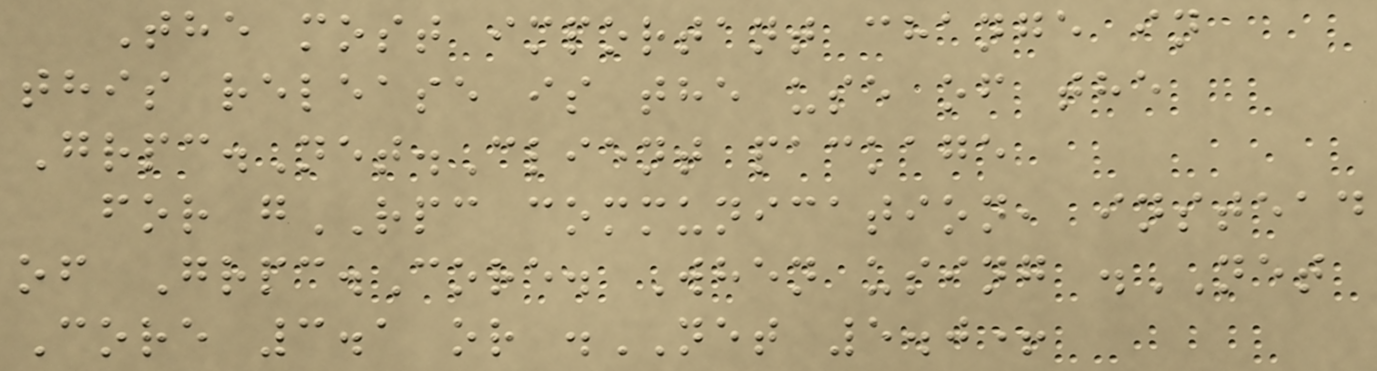The most important change in
this release is the use of the
Grpc.Net.Client package
for gRPC communication, instead
of Grpc.Core. When using .NET
Core 3.1 or .NET 5.0+
